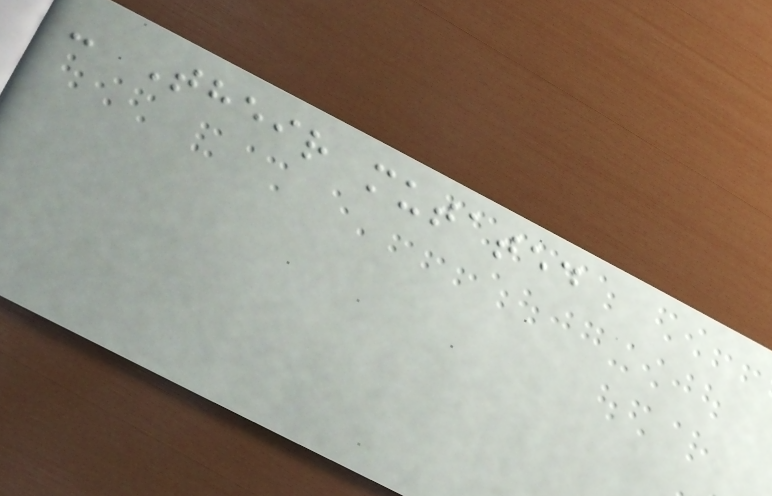- Their mutated
